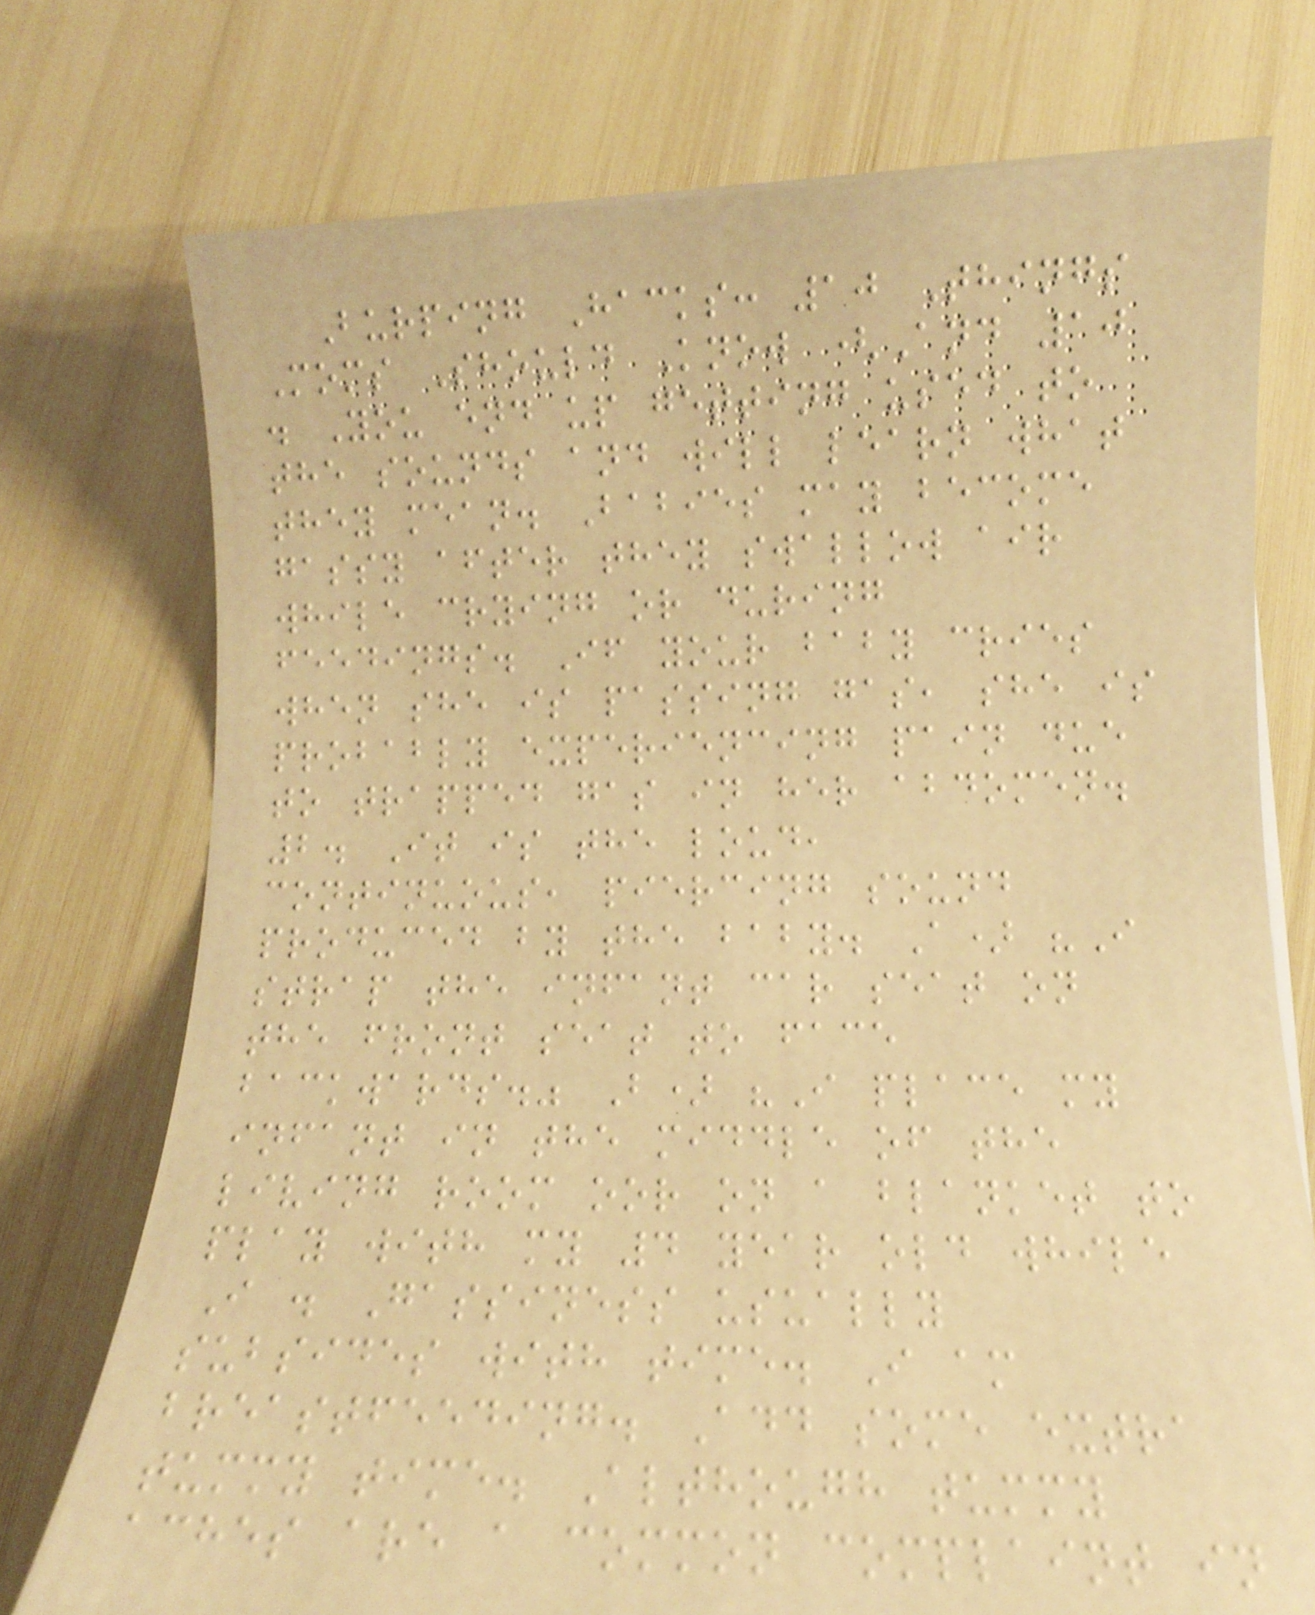Burping Hacks: 10 Things
Moms Should Know (And 10
. You end up getting used to
the sounds and will learn what
they mean. Babies may become
gassy after they swallow air
while crying or during
feedings. If your baby cries
when she is passing gas, she is
probably experiencing pain due
to trapped gas in her abdomen.
2. It is the loud,
continuous, piercing sound
produced by the baby. A) "I
strap the infant car seat on
the front seat to face
backwards." B) "I place my
infant in the middle of the
living room oor on a blanket to
play with my 4 year old while
I . Gassiness usually
subsides with time. I am
breastfeeding. Add some extra
tummy time. Although tummy
aches are a common complaint in
